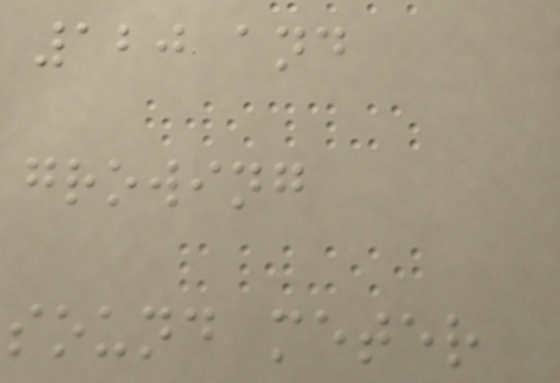120 and
growing
sound meter
